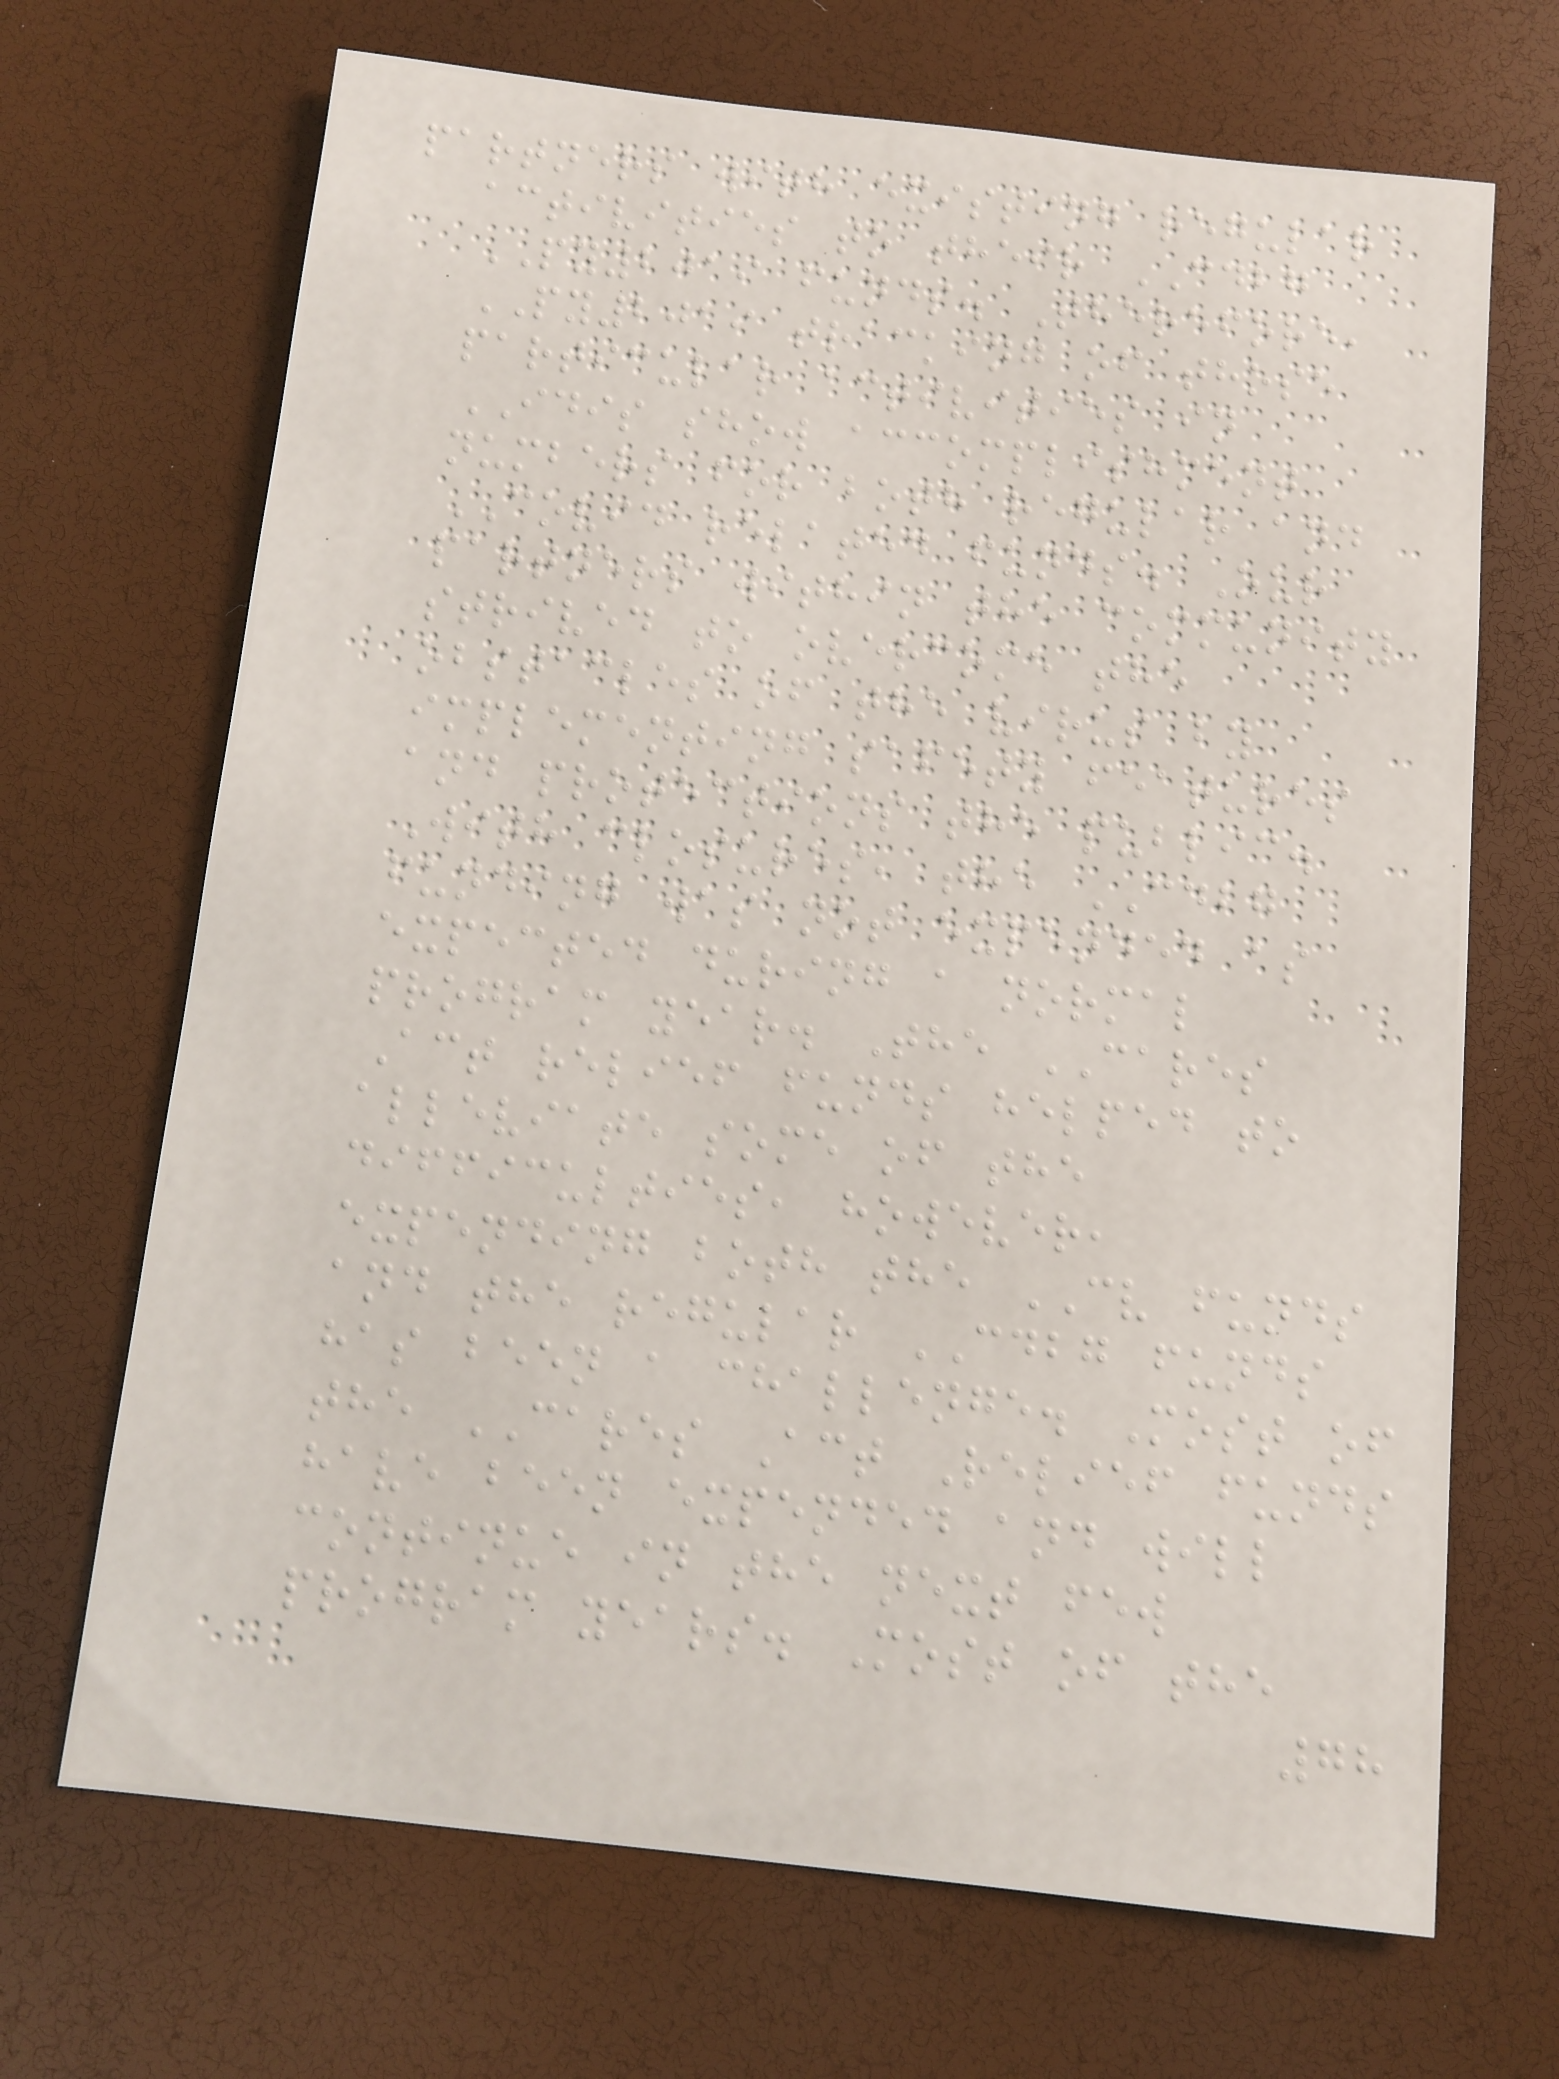partners with existing regular
activities to their CDBG
PY2019 funds. Therefore,
PY2019 tracking of those
particular activities in
IDIS show accomplishment
numbers for both regular and
COVID related funds. Our
partners within the community
strived to overcome the
obstacles of the virus by
implementing safety features
and protections the public.
With closures, the CDBG
funding was not expended as
expected during a normal
program year. The CARES
Act relief funds helped to
alleviate some of the
difficulties, however,
expending both the CV funds
and the regular CDBG funds
has been a challenge. Most of
the CARES Act Relief funds
have been expended and will
continue in the next few
program years. Most of the
78
